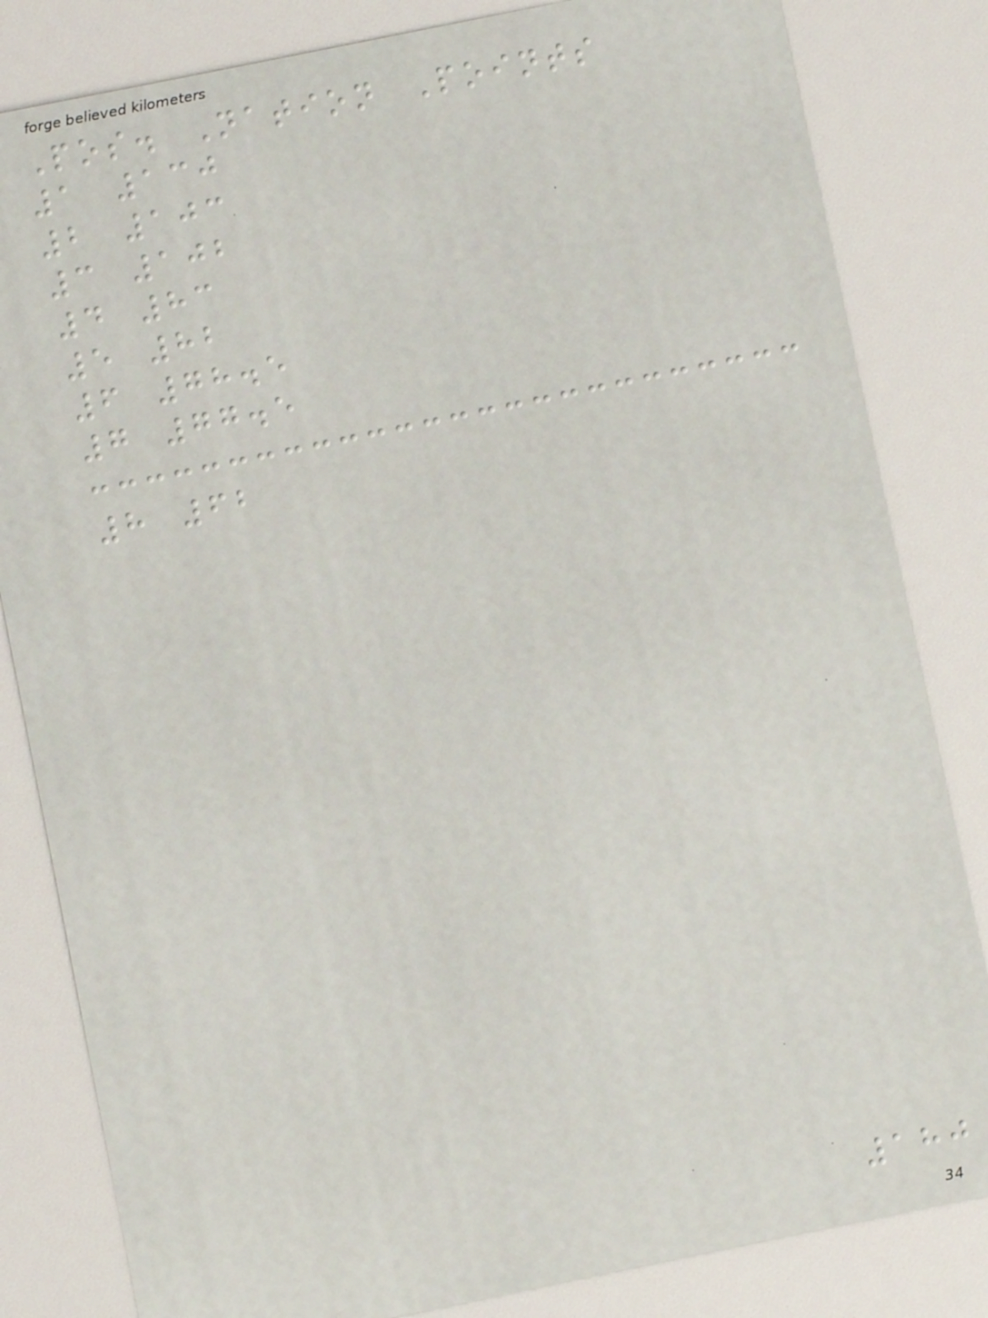Pos. Nation Points
1 130
2 103
3 102
4 83
5 82
6 78.5
7 77.5
8 62
180
